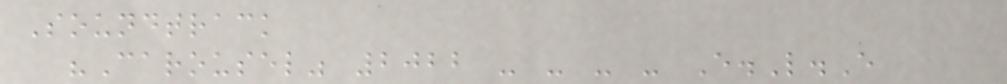Soundtrack
"Carousel" 2022 - - - - E.L.E
